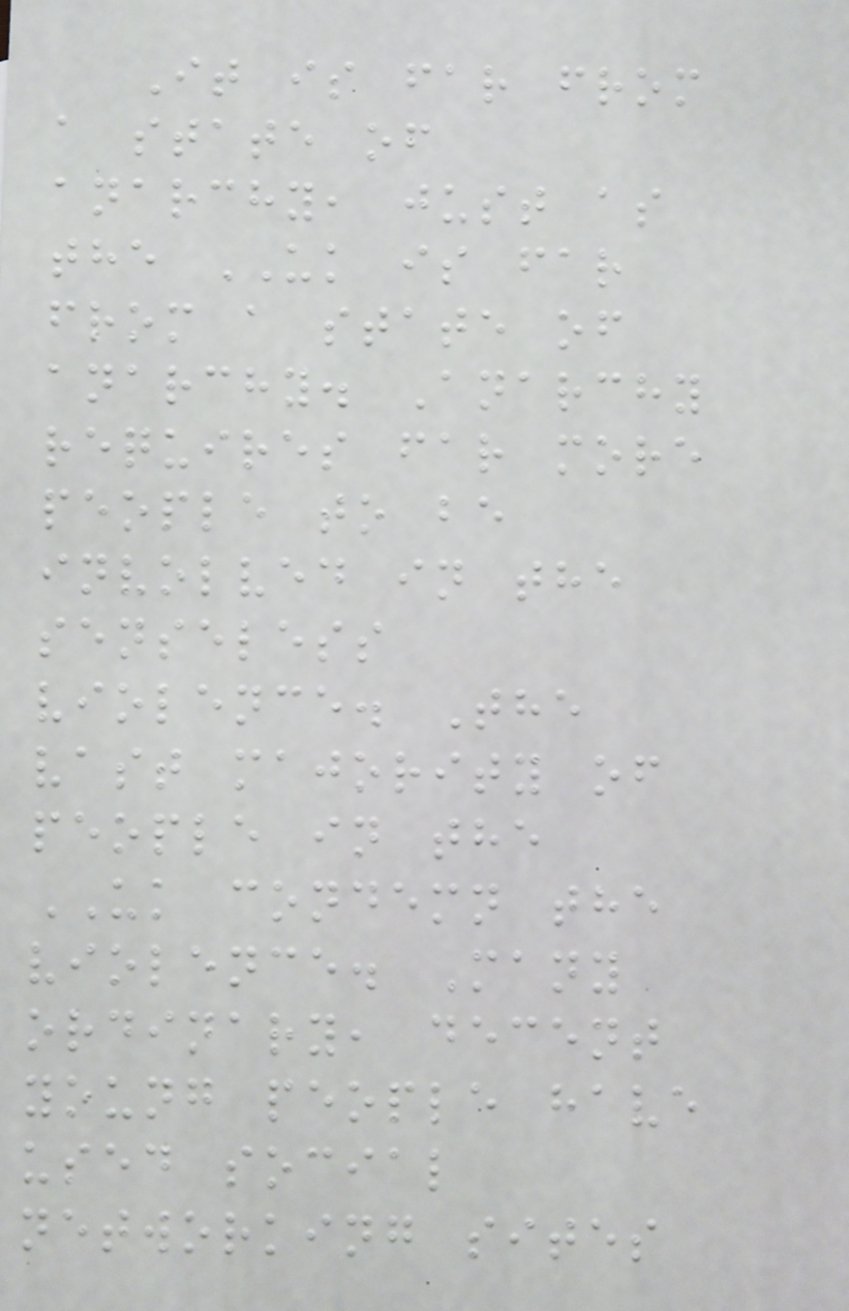It is far from
a state of
anarchy, just as
the UK is far
from a state of
anarchy. Anarchy
requires far more
people to be
involved in the
senseless
violence. The
vast majority of
people in the
UK condemn the
violence. Many
ordinary, decent
young people have
used social
networking sites
